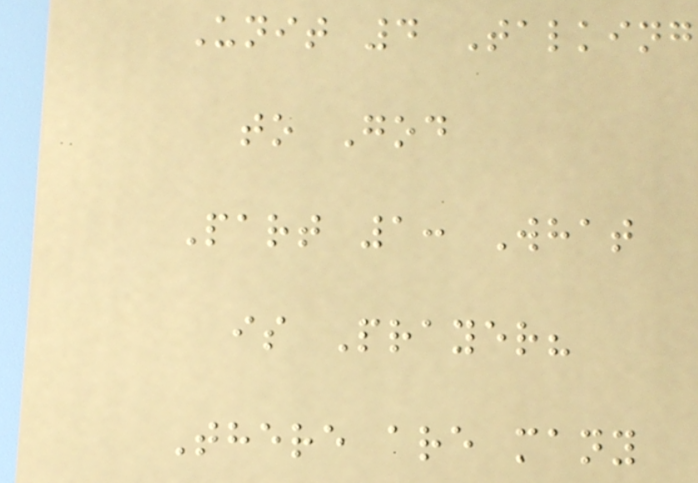Unit 4 Talking
to God
Part 1: What
is Prayer?
There are many
